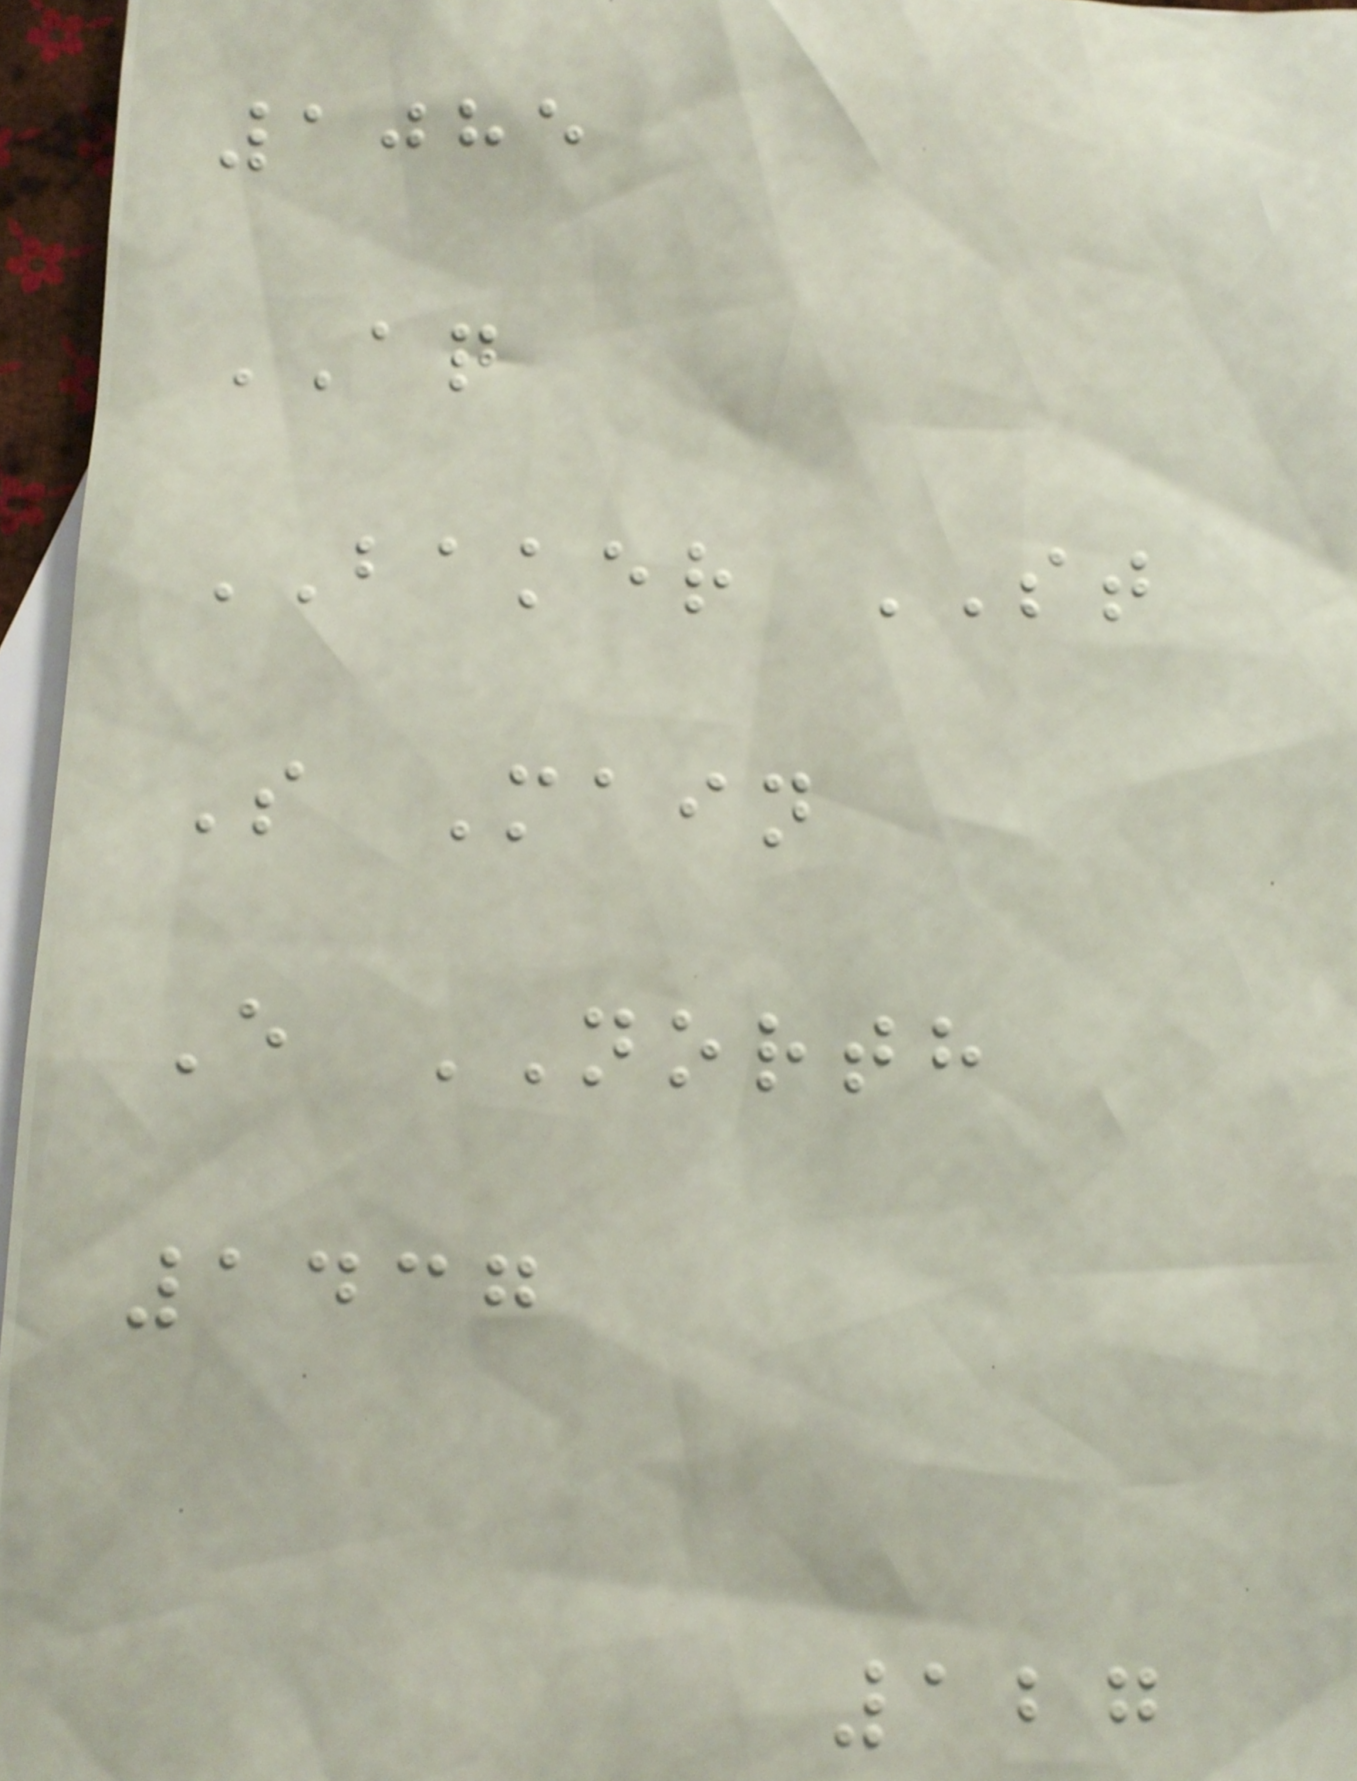1085
AQ
BAKER ST
S Main
E NORTH
1437
127
